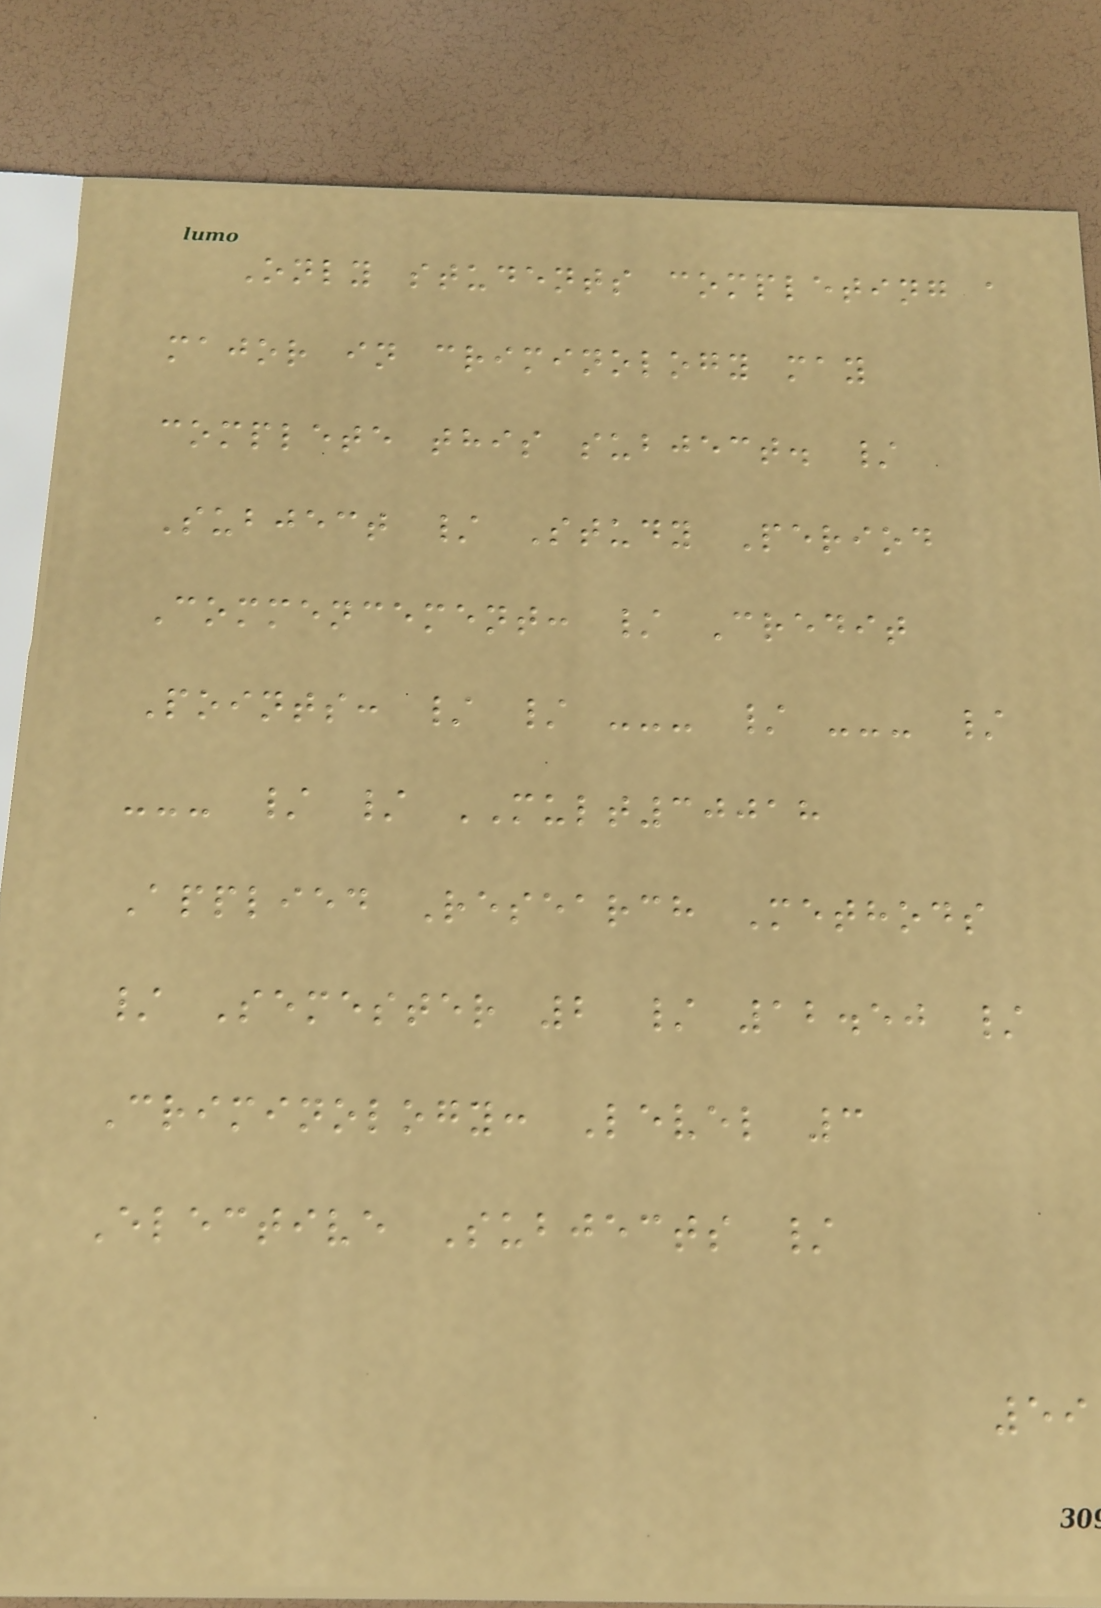Only students completing a
major in criminology may
complete this subject. /
Subject / Study Period
Commencement: / Credit
Points: / / --- / --- /
--- / / MULT30018
Applied Research Methods
/ Semester 2 / 12.50 /
Criminology: Level 3
Elective Subjects /
59
